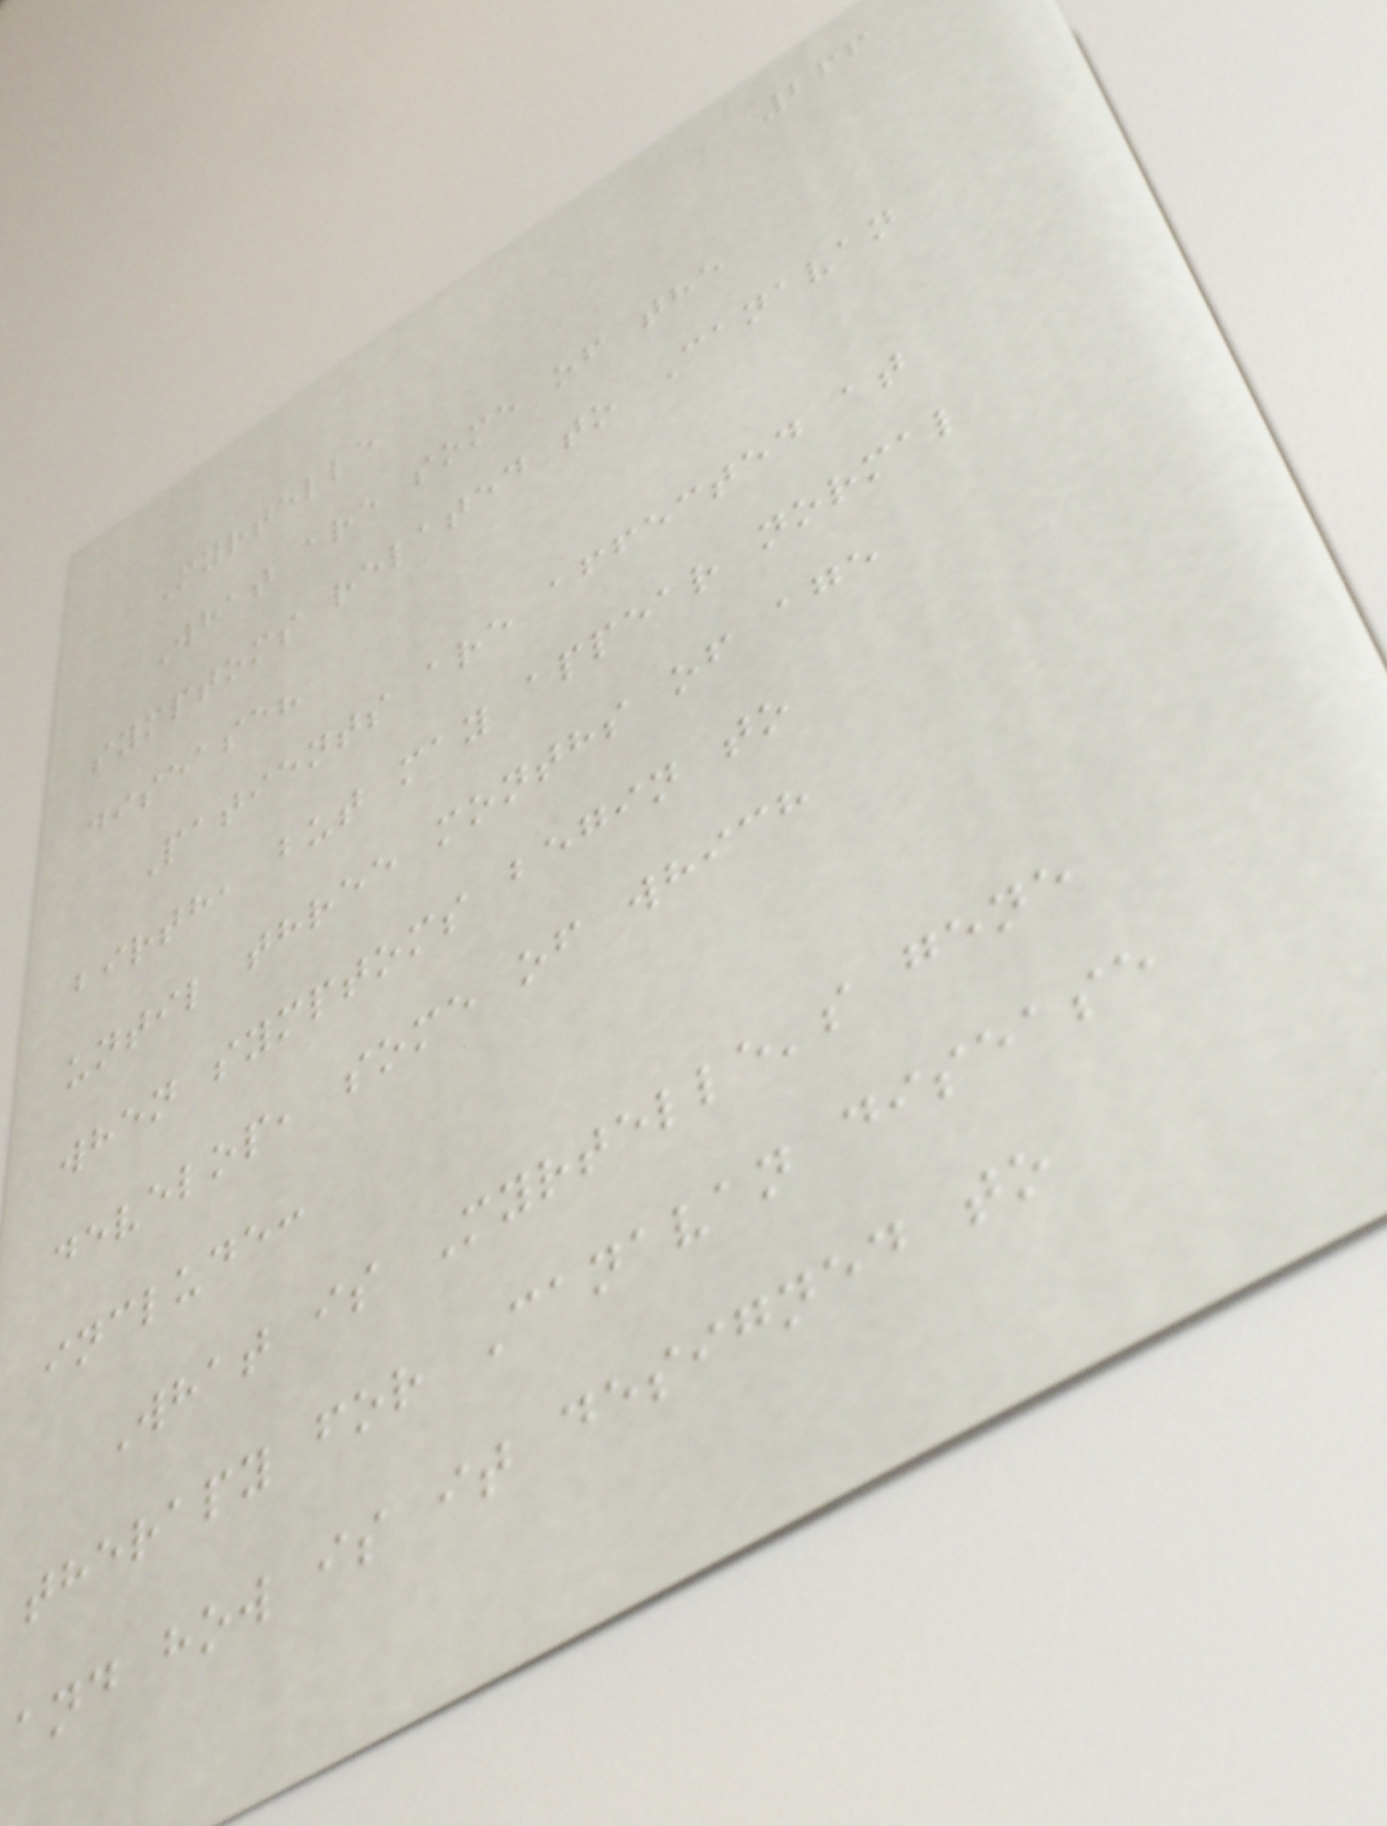266
Myrtelle
What are some of the
symptoms related to Canavan
disease?
Patients are affected at
birth, but may appear normal
until three months of age
when symptoms begin to
develop, some of which
include:
What is Myrtelle's gene
therapy for Canavan disease
and how is it designed to
